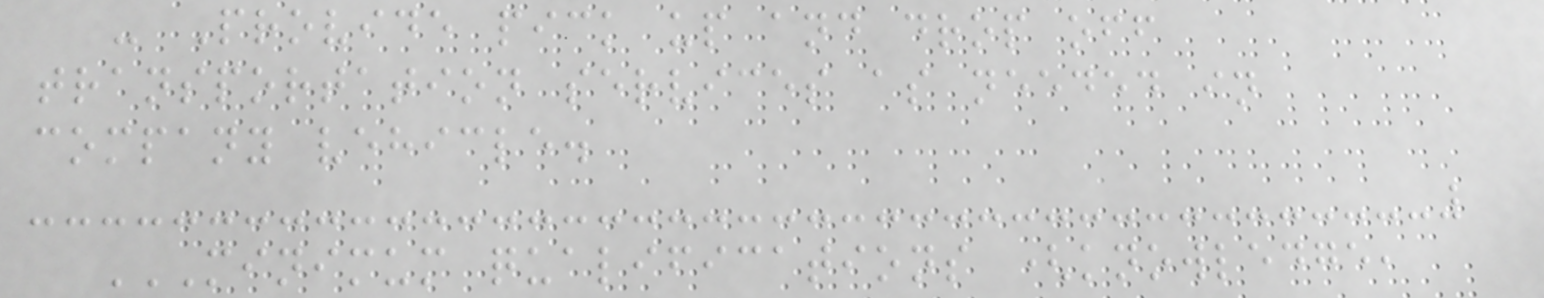- Provide pick up and drop off
transportation services as needed in
company vehicle.
MINIMUM QUALIFICATIONS (KNOWLEDGE,
